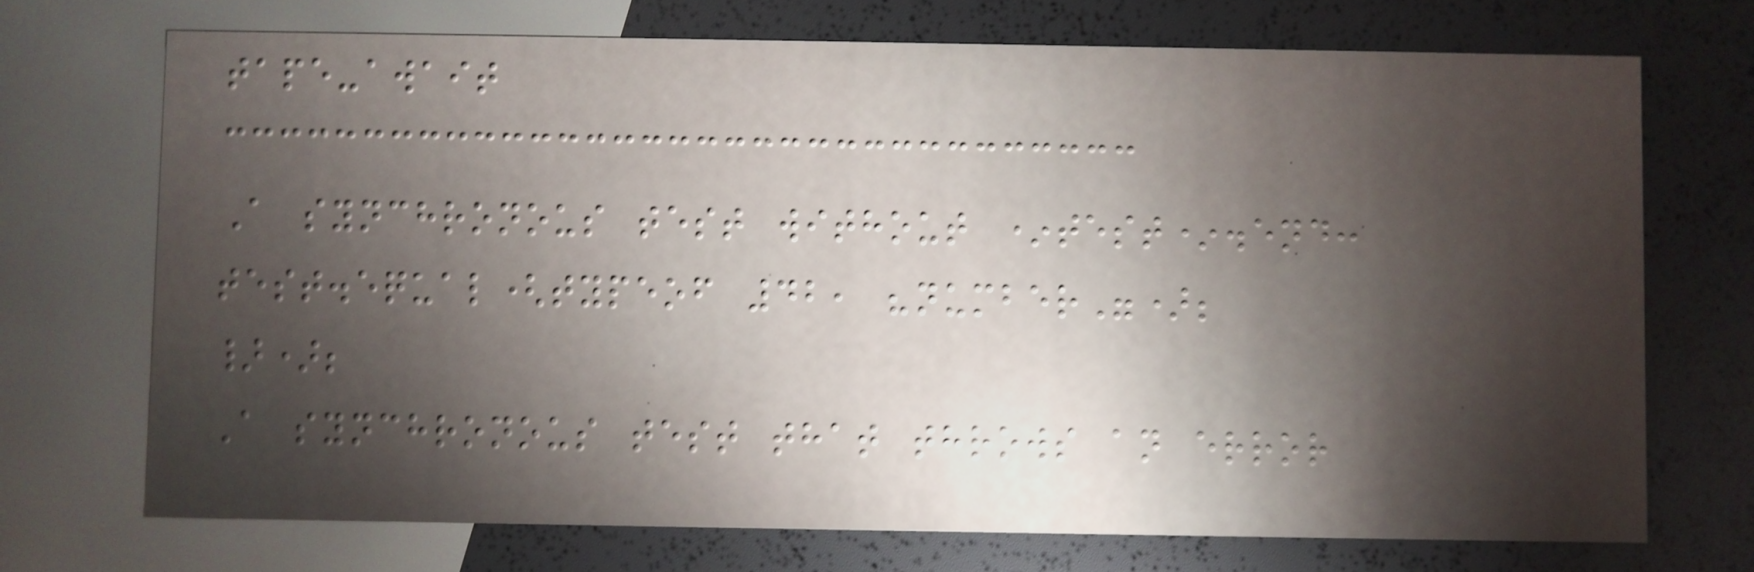tape-await
A synchronous test without *test*.end:
test.equal(typeof 42, "number");
});
A synchronous test that throws an error
